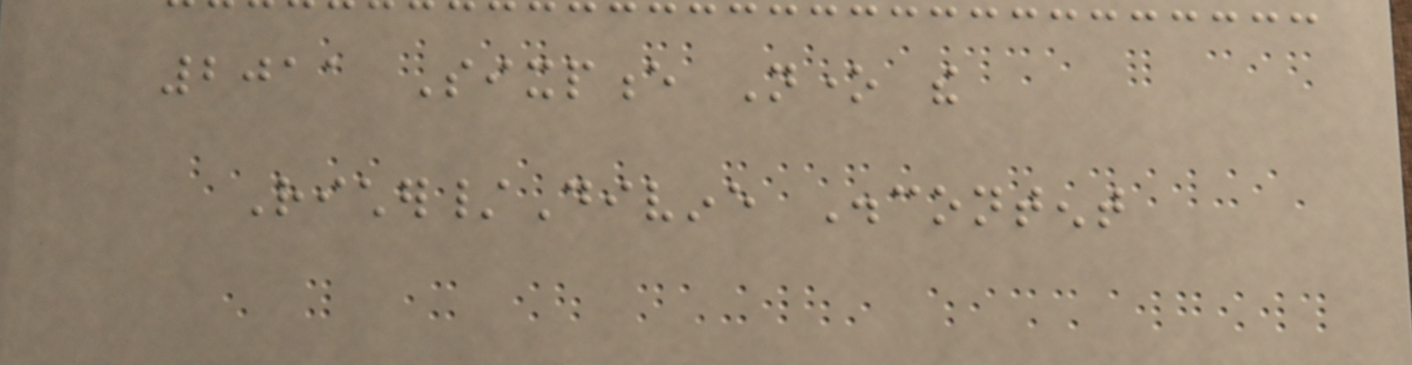2011 Sixpence None the
Richer/Divine Discontent
